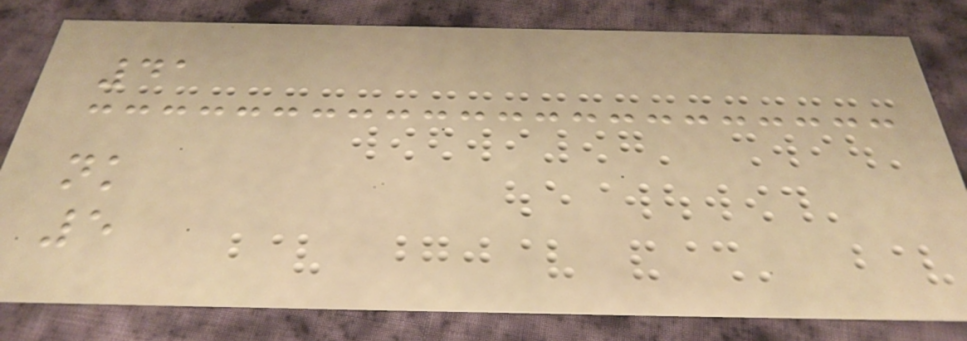41
nk
5
